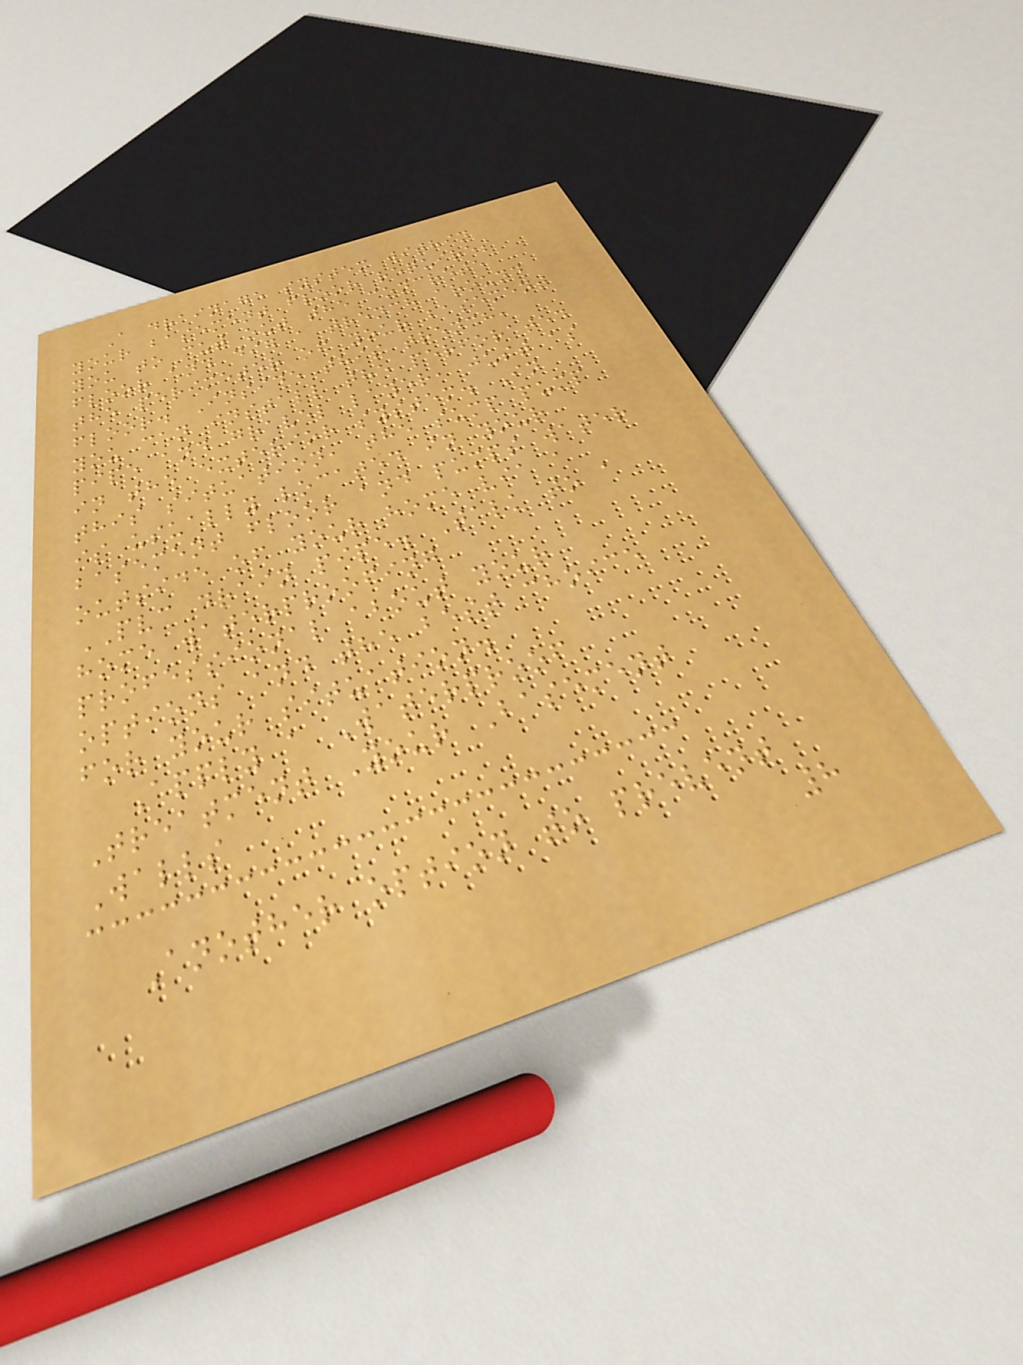A drainage system within
your basement floor requires
you to cut out the concrete
floor and dig a trench around
the perimeter of your basement
floor. Inside this trench,
you can install the perforated
pipe and gravel layer, just as
in the exterior system. In
this situation, the sump pump
is usually located in your
basement floor and pumps water
outside of your home via a
PVC drain pipe. Talk to a
home waterproofing
professional about your
options and the best choice
for your situation.
Apply a Waterproof
Treatment Your Basement
Walls
Another option to prevent
8
